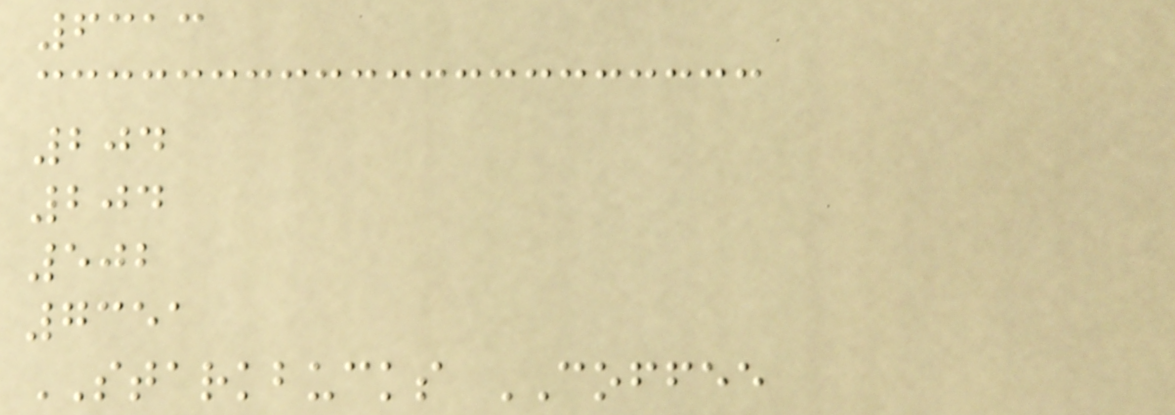6313
204
204
502
7351
STARKBUCKS COFFEE
